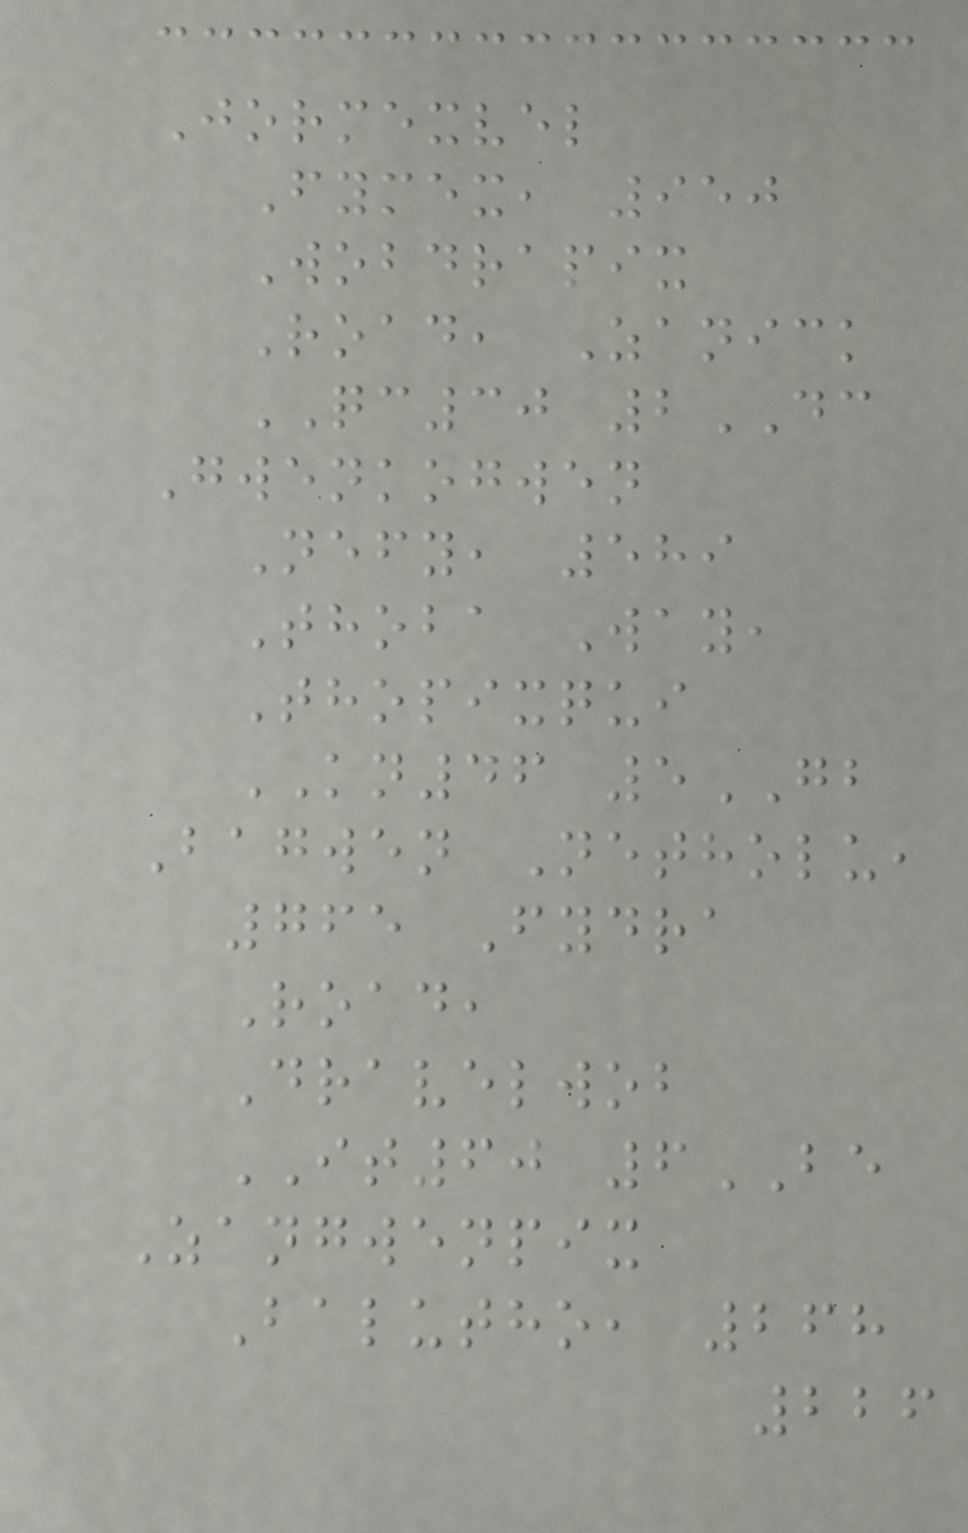Jormexvel
Fymex, 950
Wobdrapix
Road, Zanick
QC30 2DC
Gwenkogwen
Nefy, 589
Thoba Way,
Thopixqui
KN46 5GB
Bagwen Netholu,
765 Fydra
Road,
Dravelwob
IT60 6BE
Zangwenpix
Balutho, 268
226
